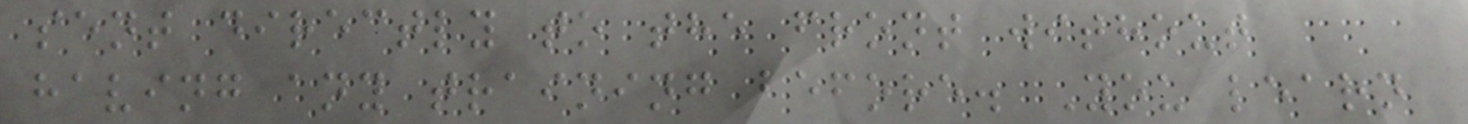sent directly to the front without
having any training before. You learn
